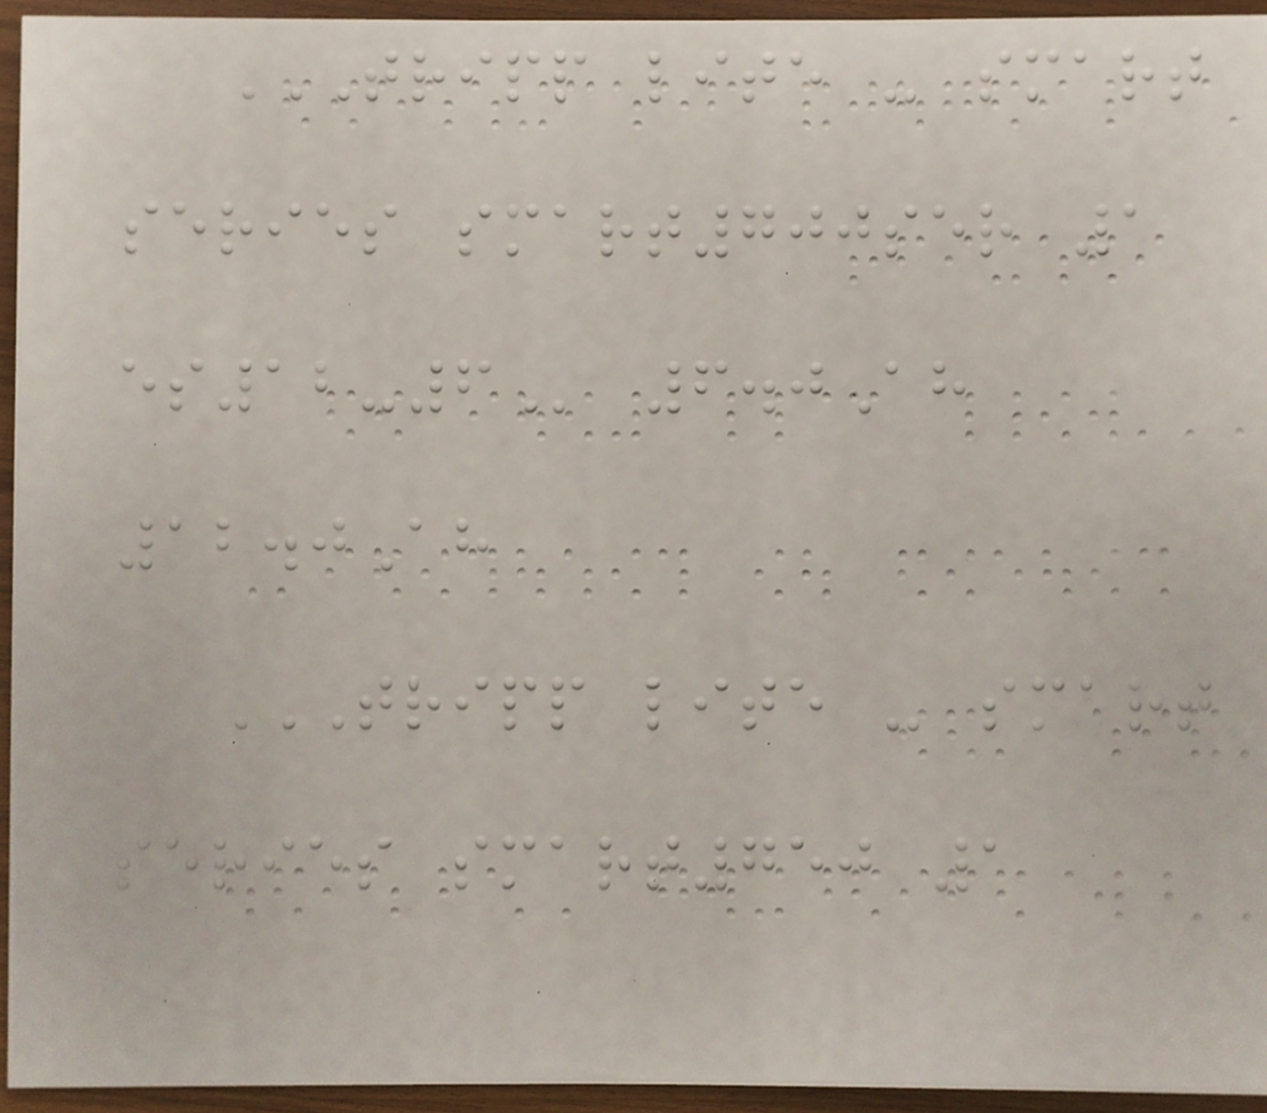TRIPP LITE - SMART
SERIES SMART700SER 1
ES12-6 6.0Ah
12.0Ah
TRIPP LITE - SMART
SERIES SMART750 1
